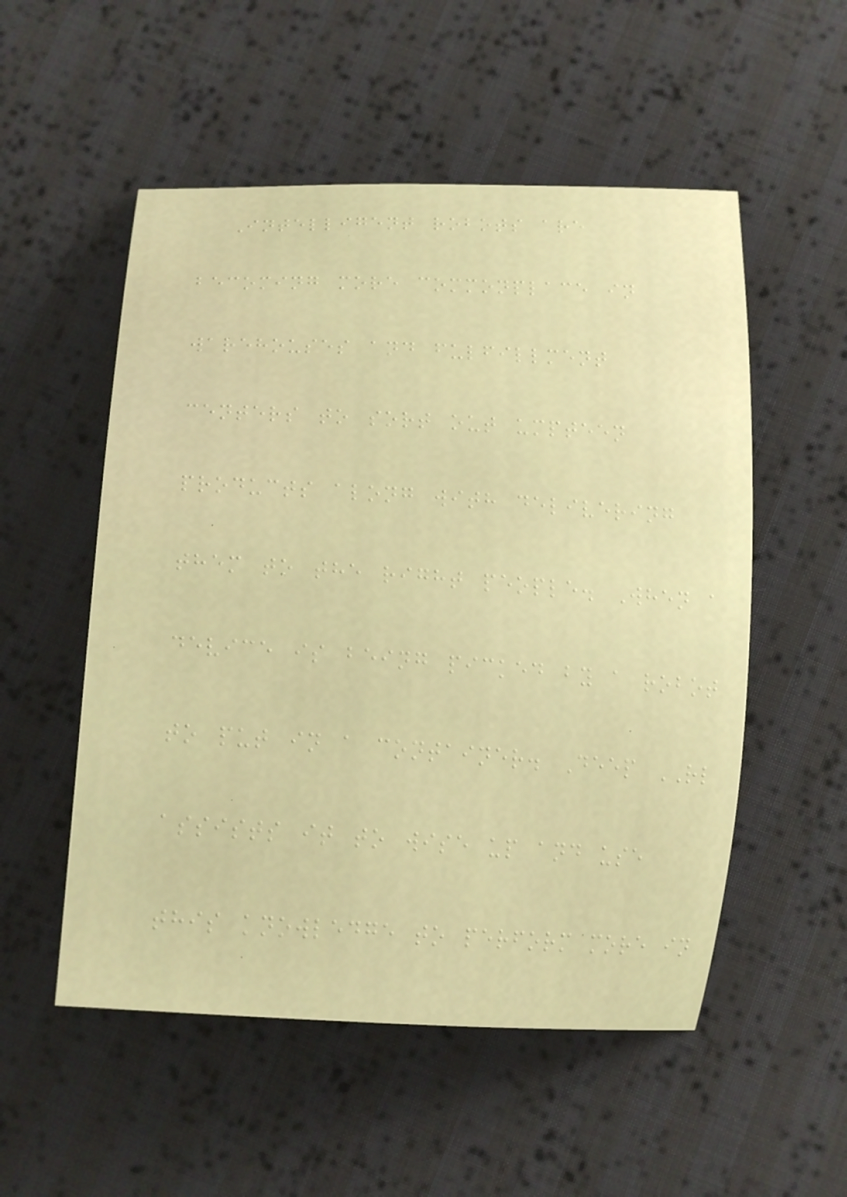Intelligent robots are
becoming more commonplace in
warehouses and fulfillment
centers to sort out umpteen
products along with delivering
them to the right people. When a
device is being picked by a robot
to put in a container. Deep RL
assists it to wise up and use
this knowledge to perform more in
